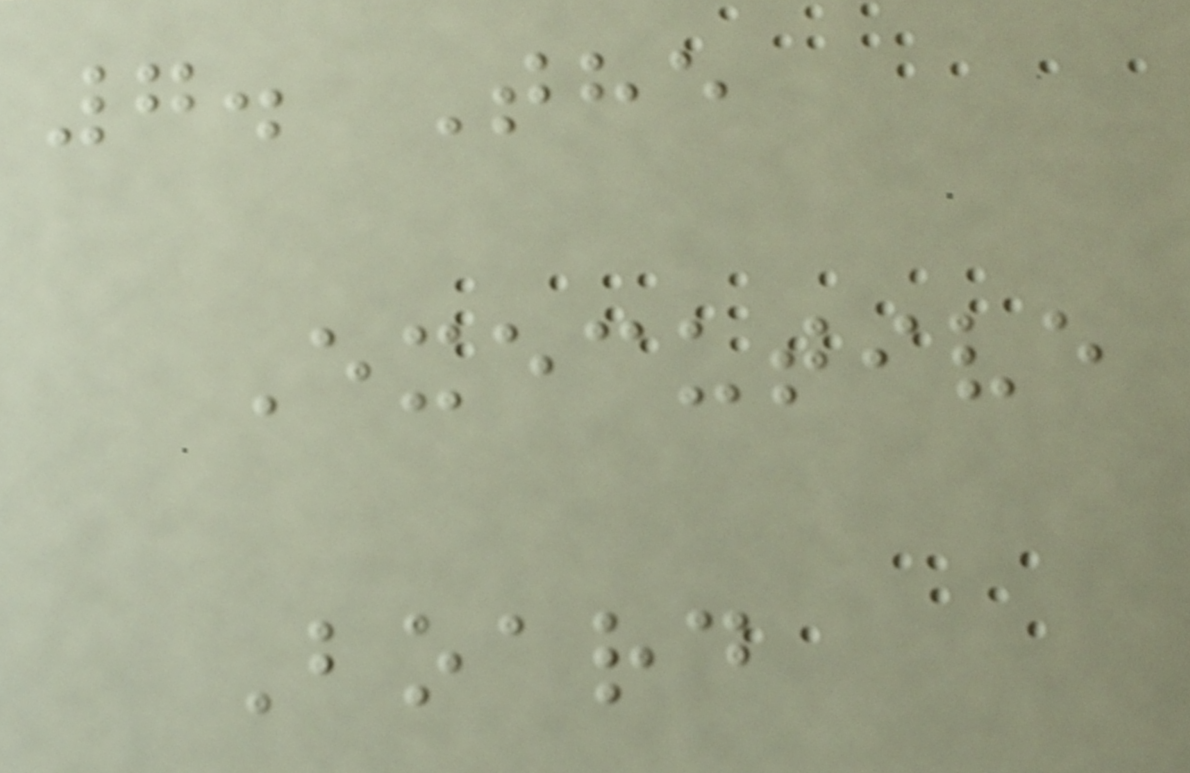7. The
Executive
Board
